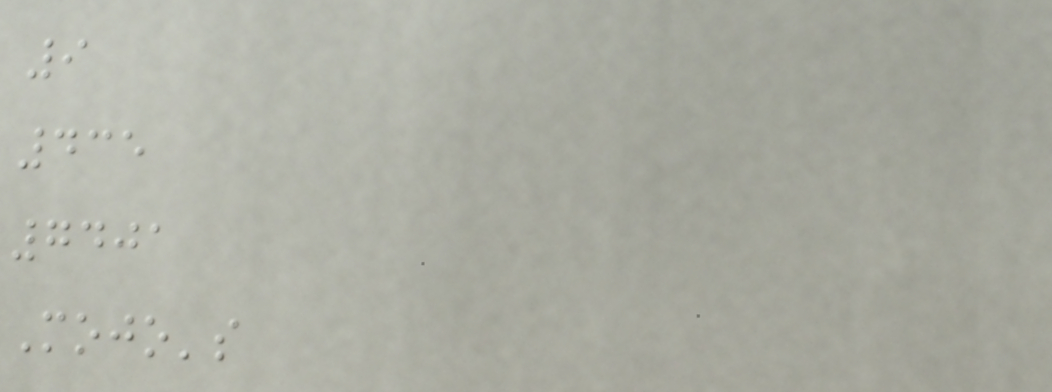9
435
7401
Mojo's
